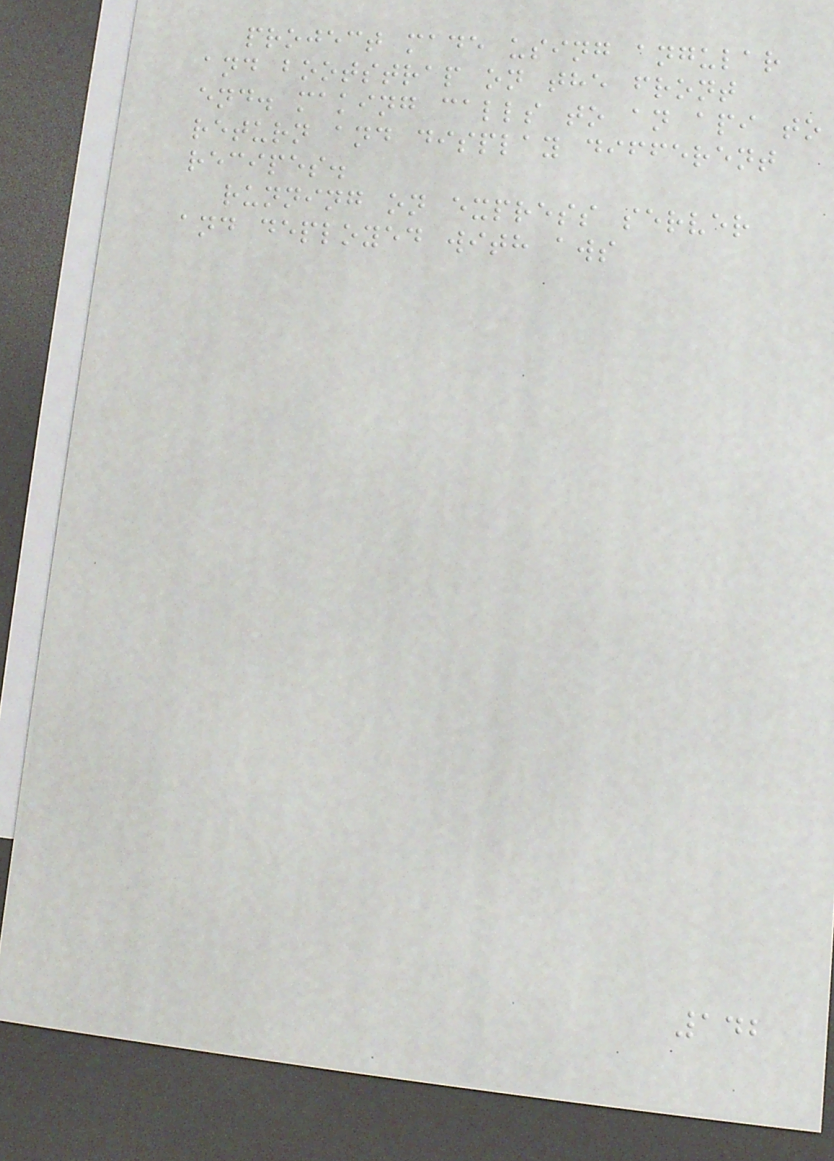project made using angular
and bootstrap on the front
end. making calls to an api to
return and display different
recipes.
running on express server
and deployed with aws
142
